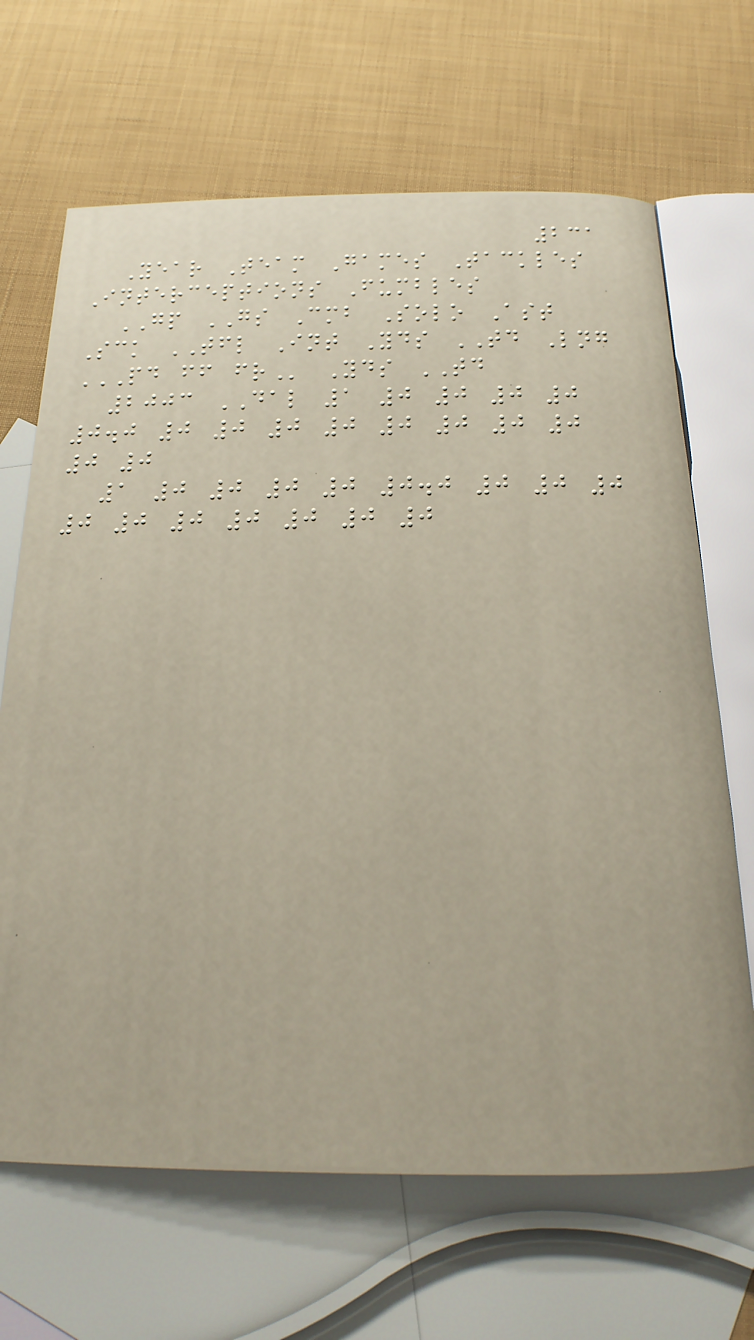231
Year Team Games Tackles
Interceptions Fumbles
GP GS Cmb Solo Ast
Sck TFL Int Yds TD Lng
PD FF FR Yds TD
2003 DAL 1 0 0 0 0
0.0 0 0 0 0 0 0 0 0
0 0
1 0 0 0 0 0.0 0 0 0
0 0 0 0 0 0 0
